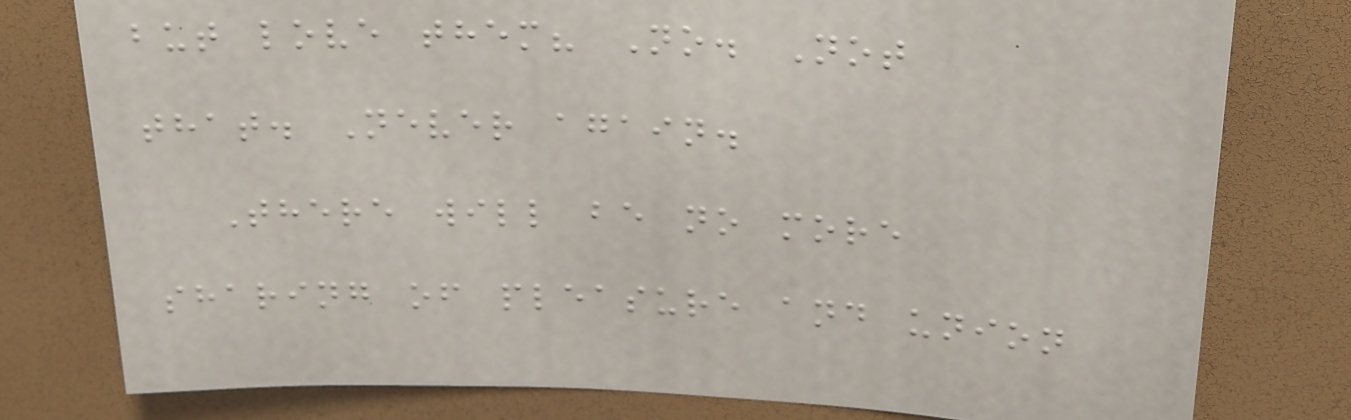but love them? No. Not
that. Never again.
There will be no more
sharing of pleasure and union
